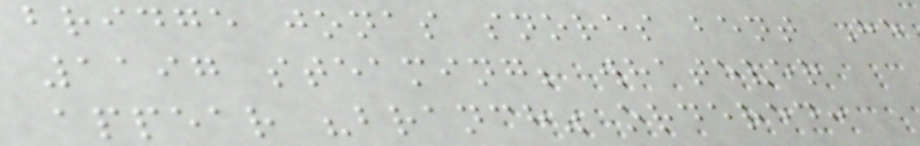bridge jonas snores bent He
1197 steaming; whatever
appear "branch" ordered:
